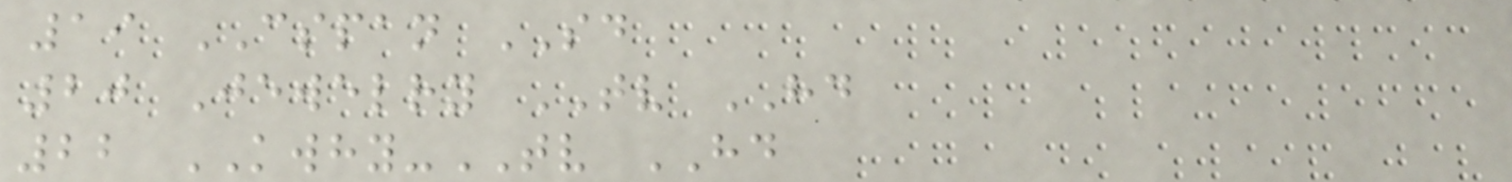19 CSPAN SD
20 Jewelry TV HD
22 KWHY-TV HD
